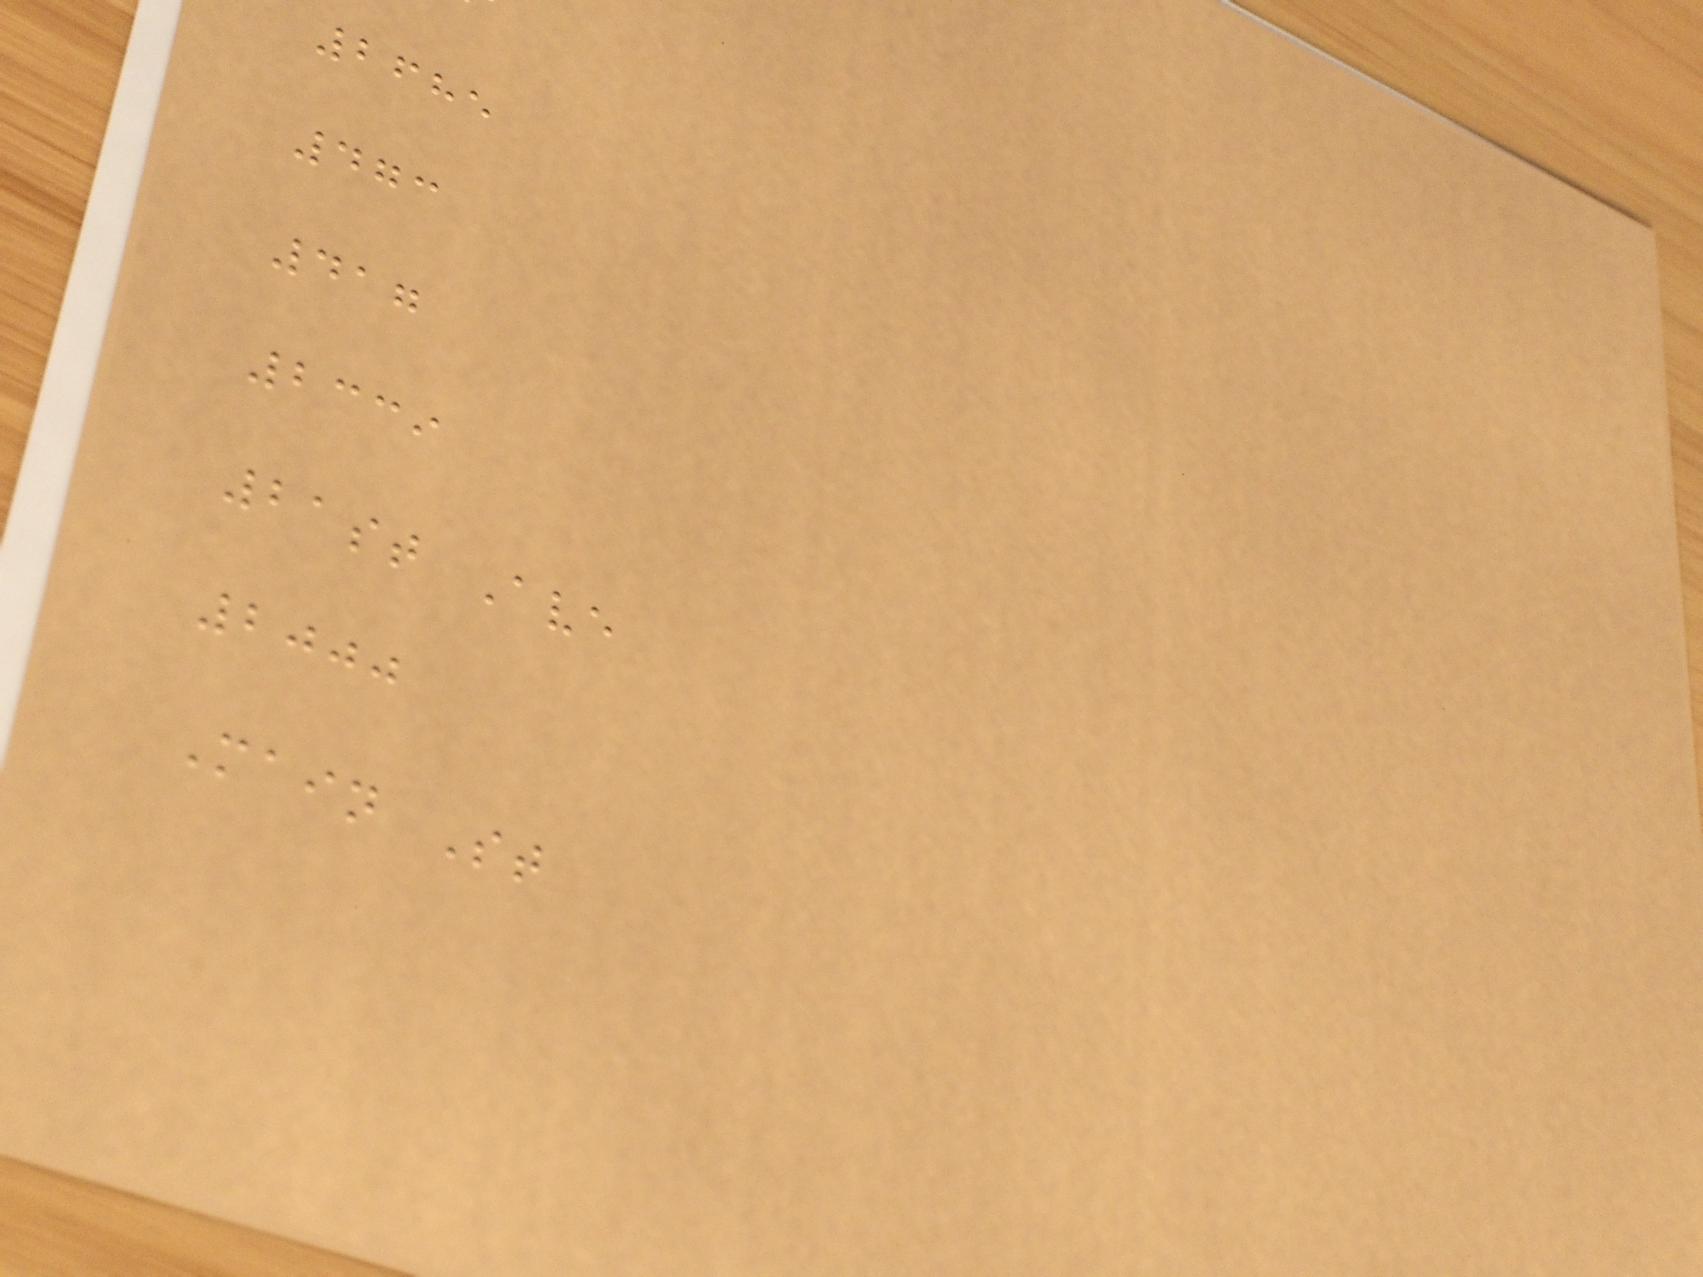2685
473
417
2339
21st Ave
2000
Main St
